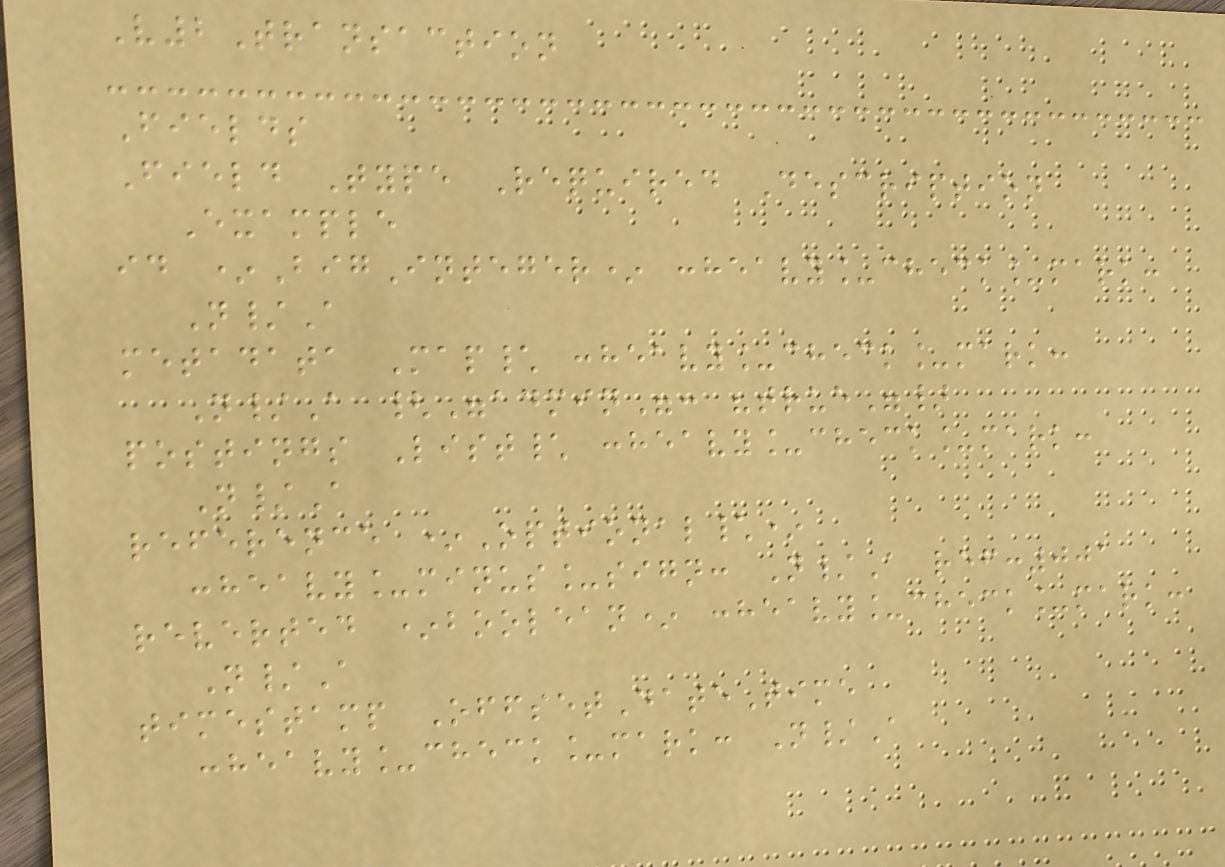V2Transaction
Fields
Field Type Required Description
Example
id *BigInteger* :heavy_check_mark:
N/A
metadata Map\ :heavy_check_mark:
N/A {"admin": "true"}
postings List\ :heavy_check_mark:
N/A
reference *Optional\*
:heavy_minus_sign: N/A ref:001
reverted *boolean* :heavy_check_mark:
N/A
timestamp OffsetDateTime
:heavy_check_mark: N/A
